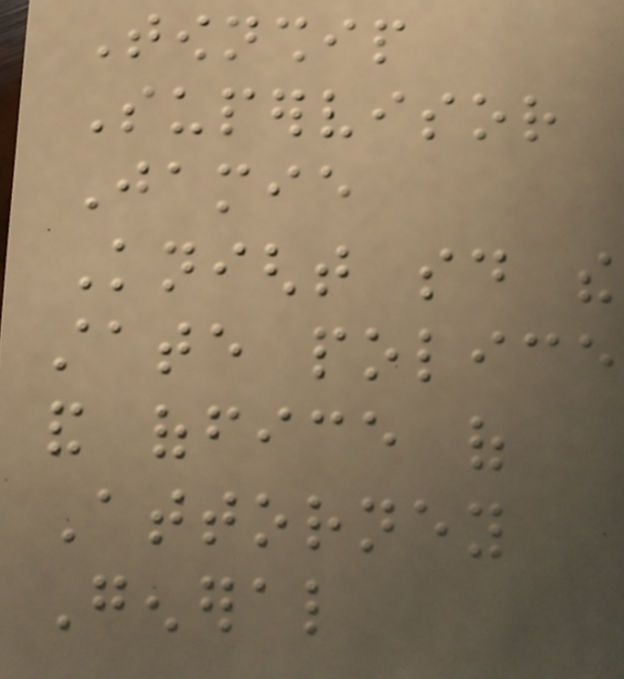Township
Supervisor
Jamie
Knight said the
state police
and office of
Attorney
General
